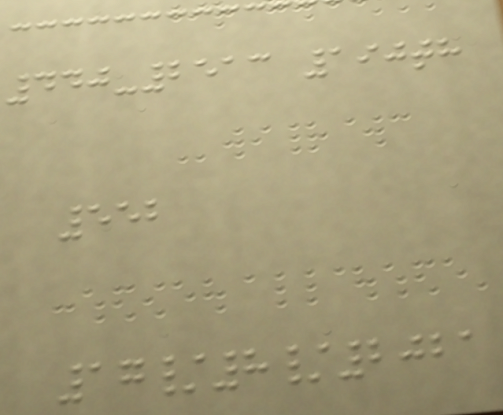440-2513 190th
552
17/8/2021
